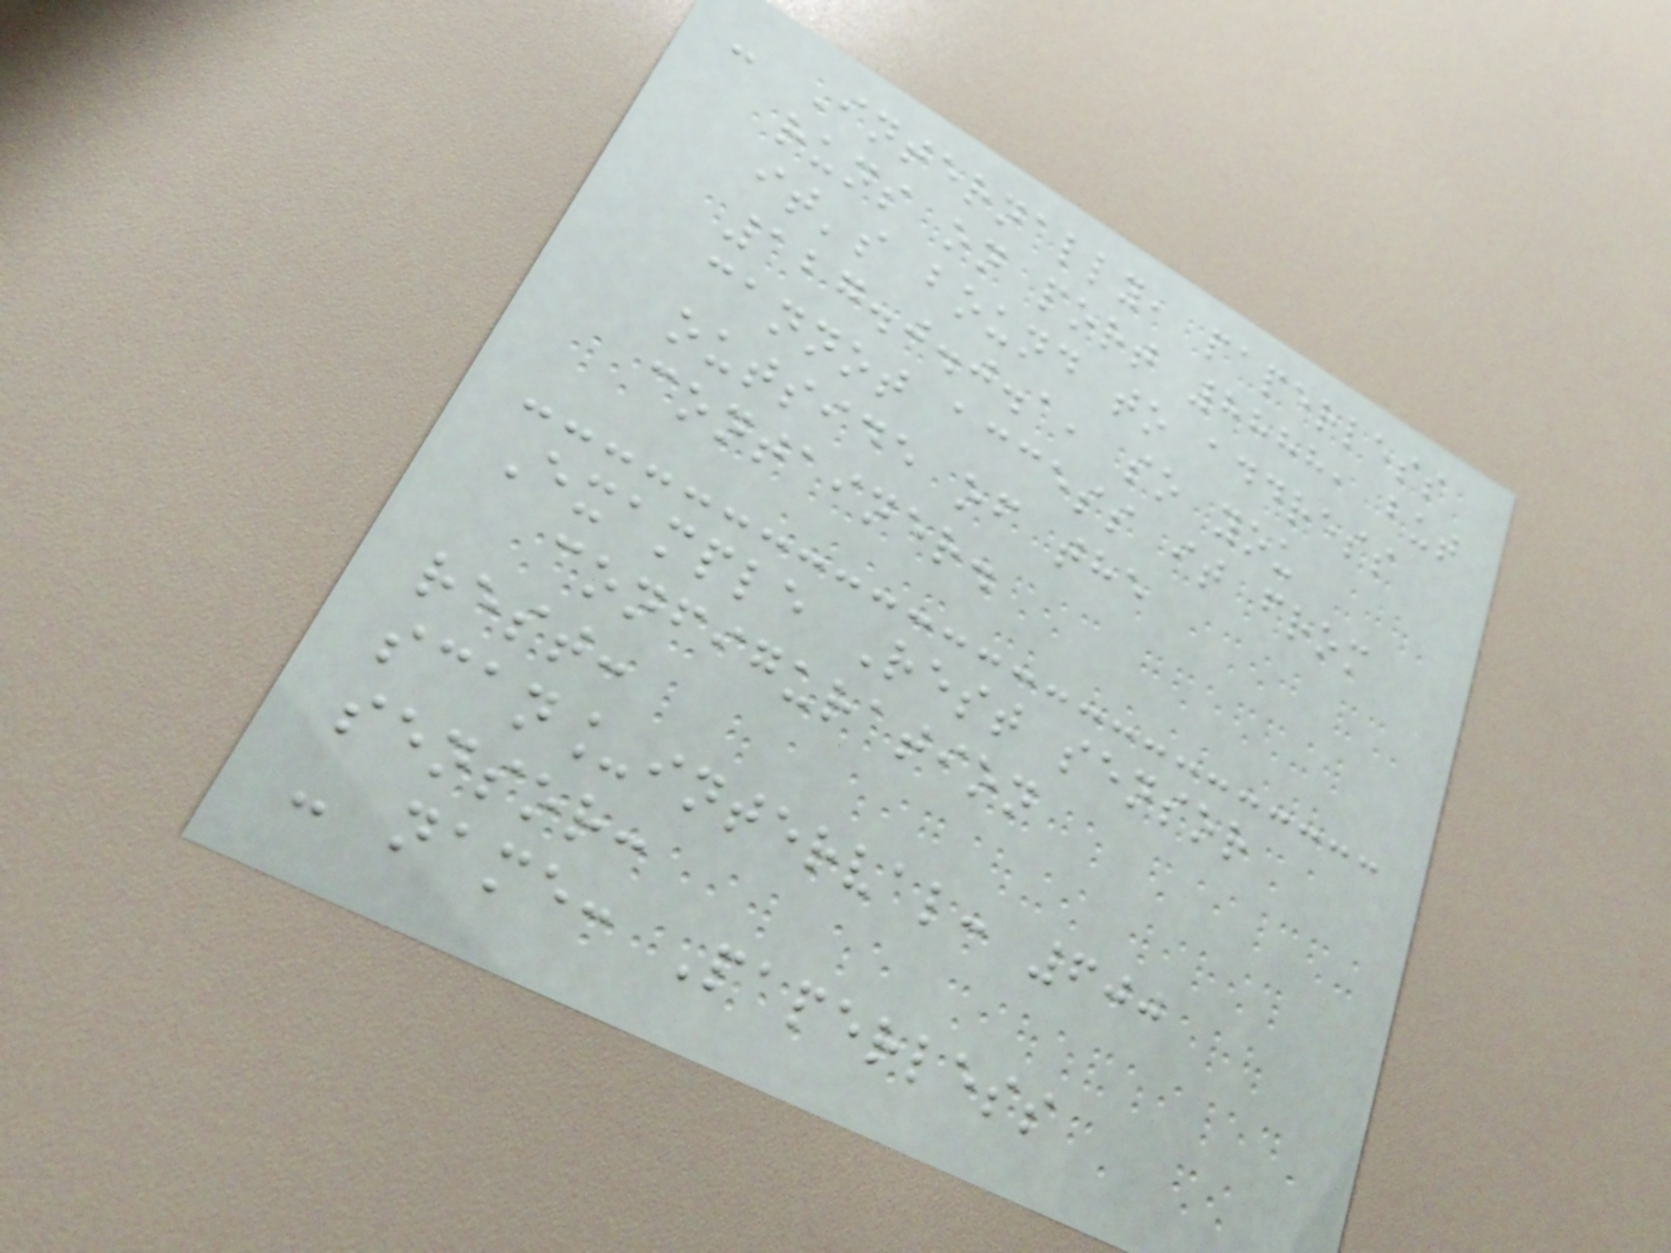- Internally, paperless
runs on port 8888, but
it's bound to address
127.0.0.1, so you
cannot access it from
outside of the
container.
Example Rest sensor
configuration
rest:
scan_interval: 600
sensor:
- name: Paperless
